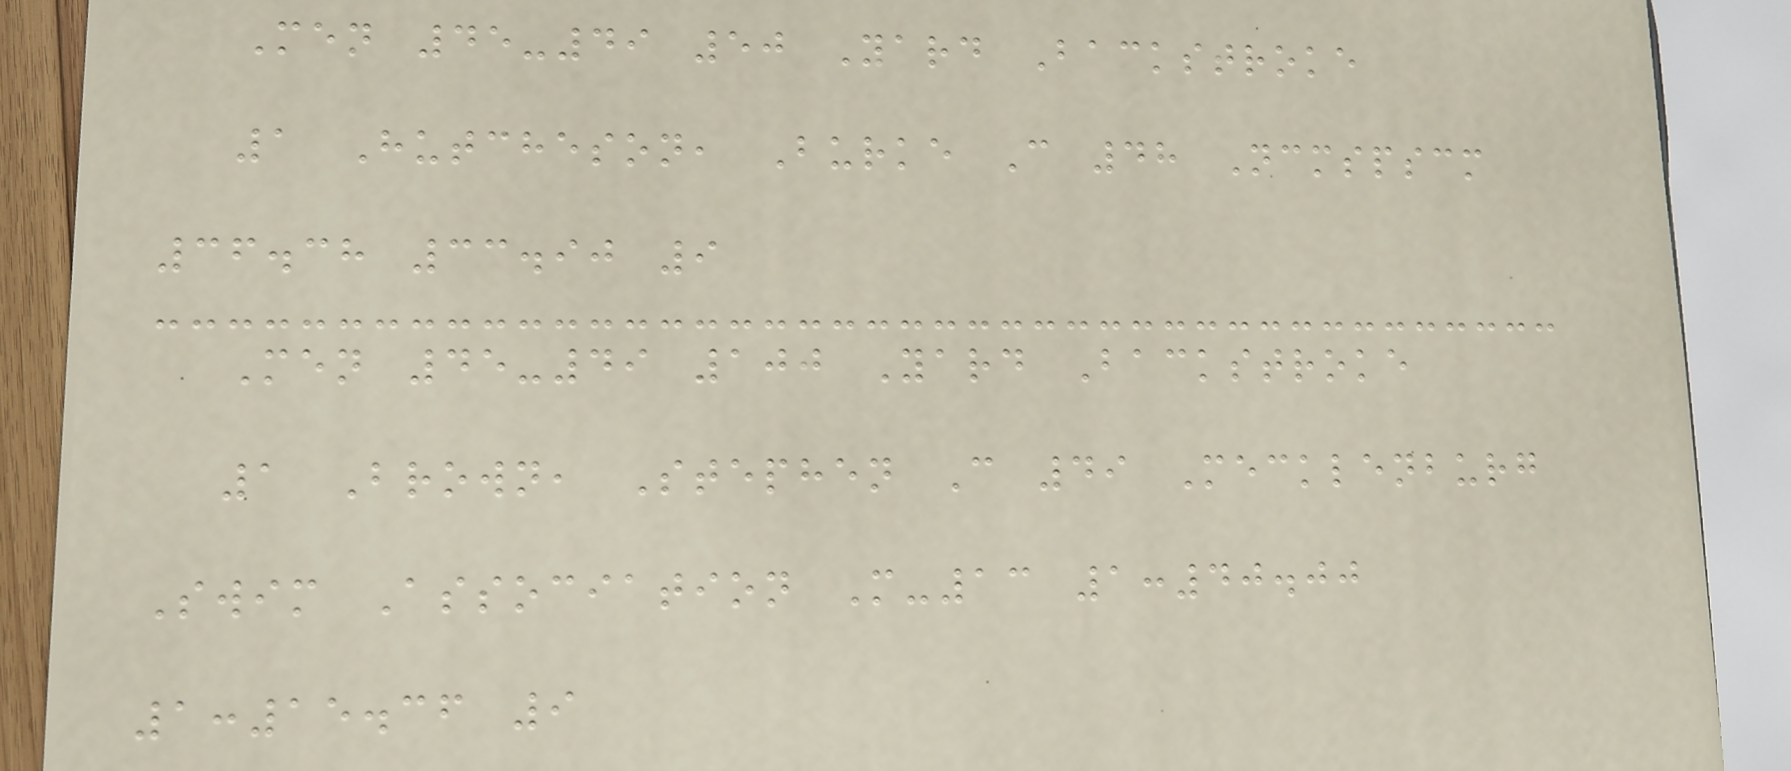Men 45-49 50 Yard Backstroke
1 Hutcheson, Burke C 48 Ncmspscm
36.38 33.90 9
Men 45-49 100 Yard Backstroke
1 Brown, Stephen C 49 Mecklenburg
Swim Association M-13 1:40.00
1:15.36 9
